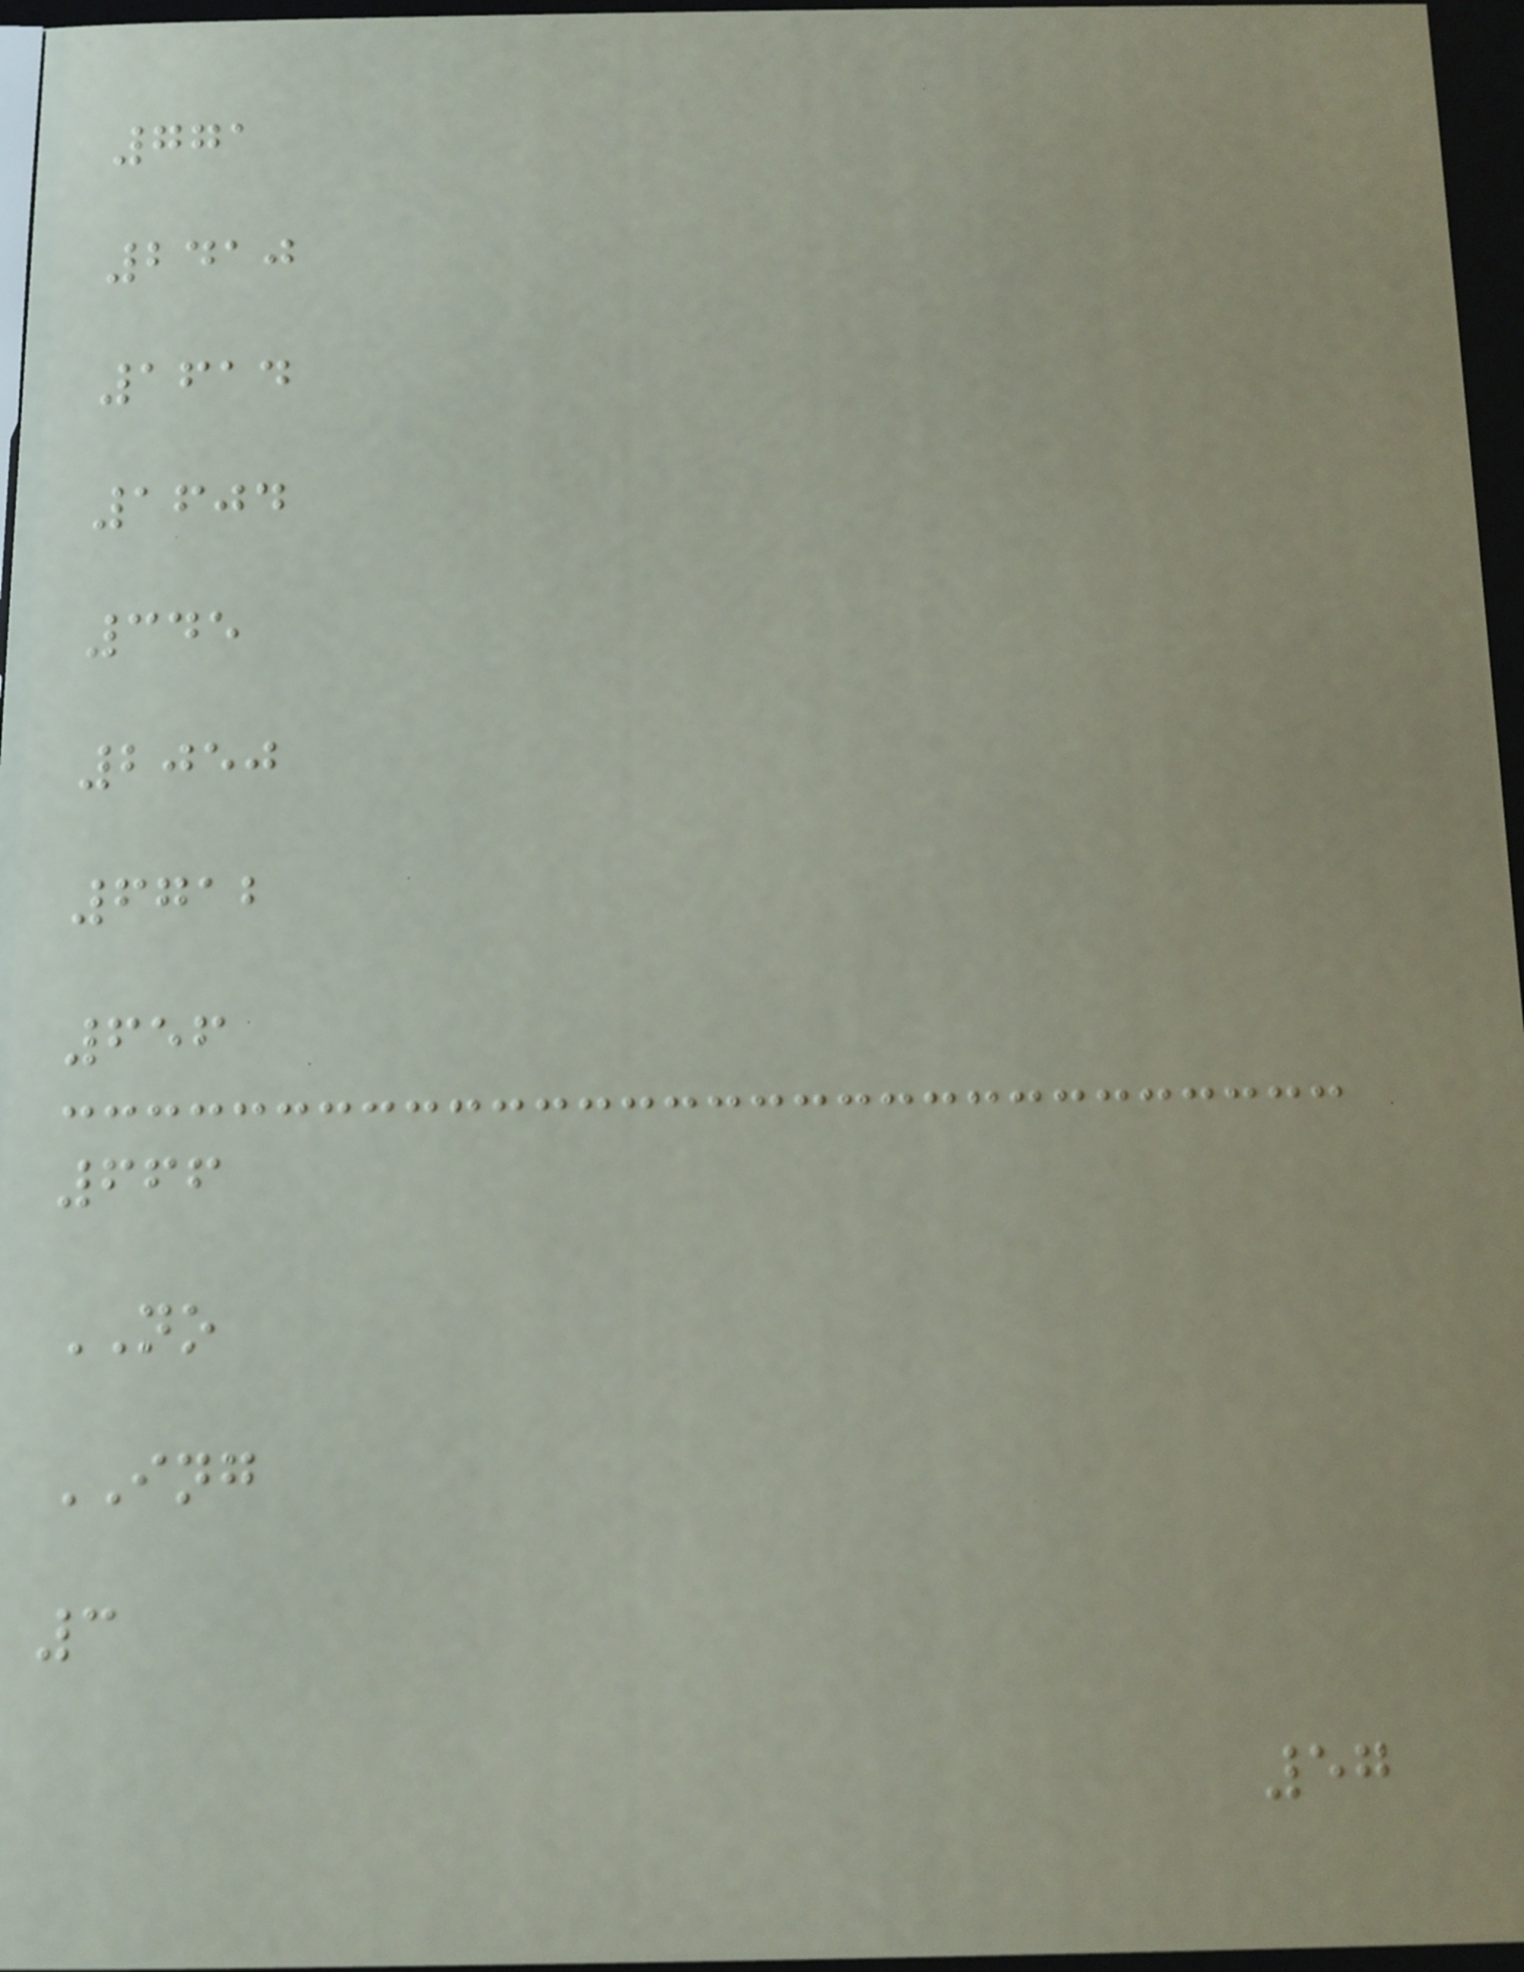771
2410
1614
1604
345
2050
6712
656
666
NO
ING
3
57
